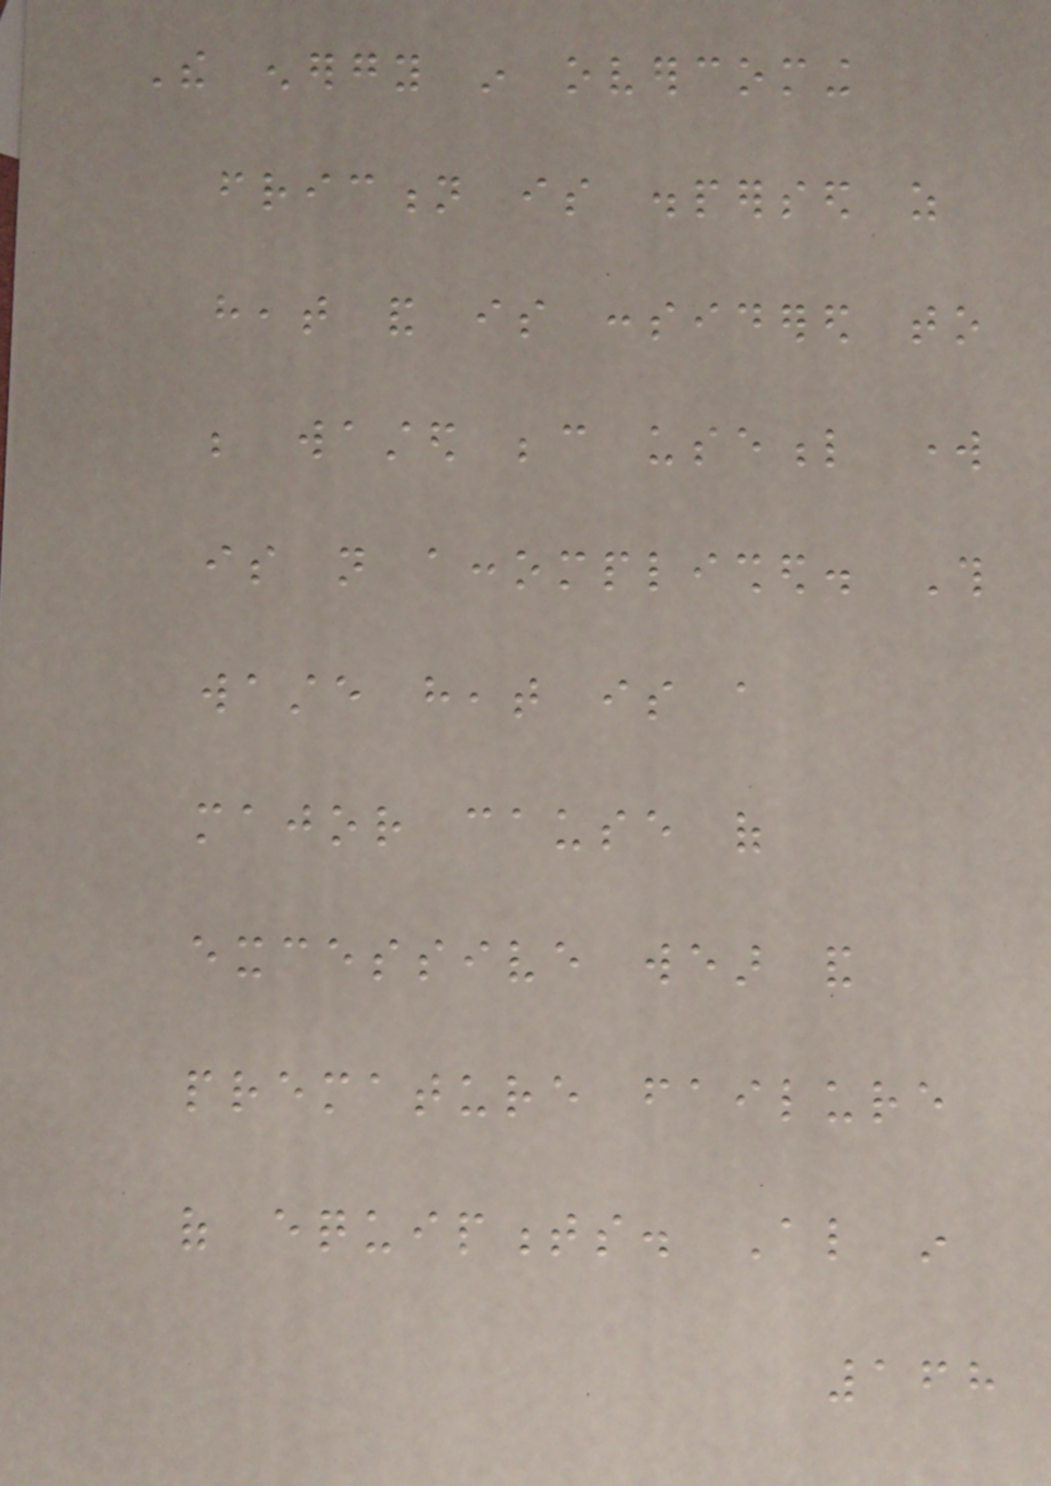The energy in overcoming
friction is dispersed as
heat and is considered to
be wasted because useful work
is not accomplished. This
waste heat is a
major cause of
excessive wear and
premature failure
of equipments. Also in
168
